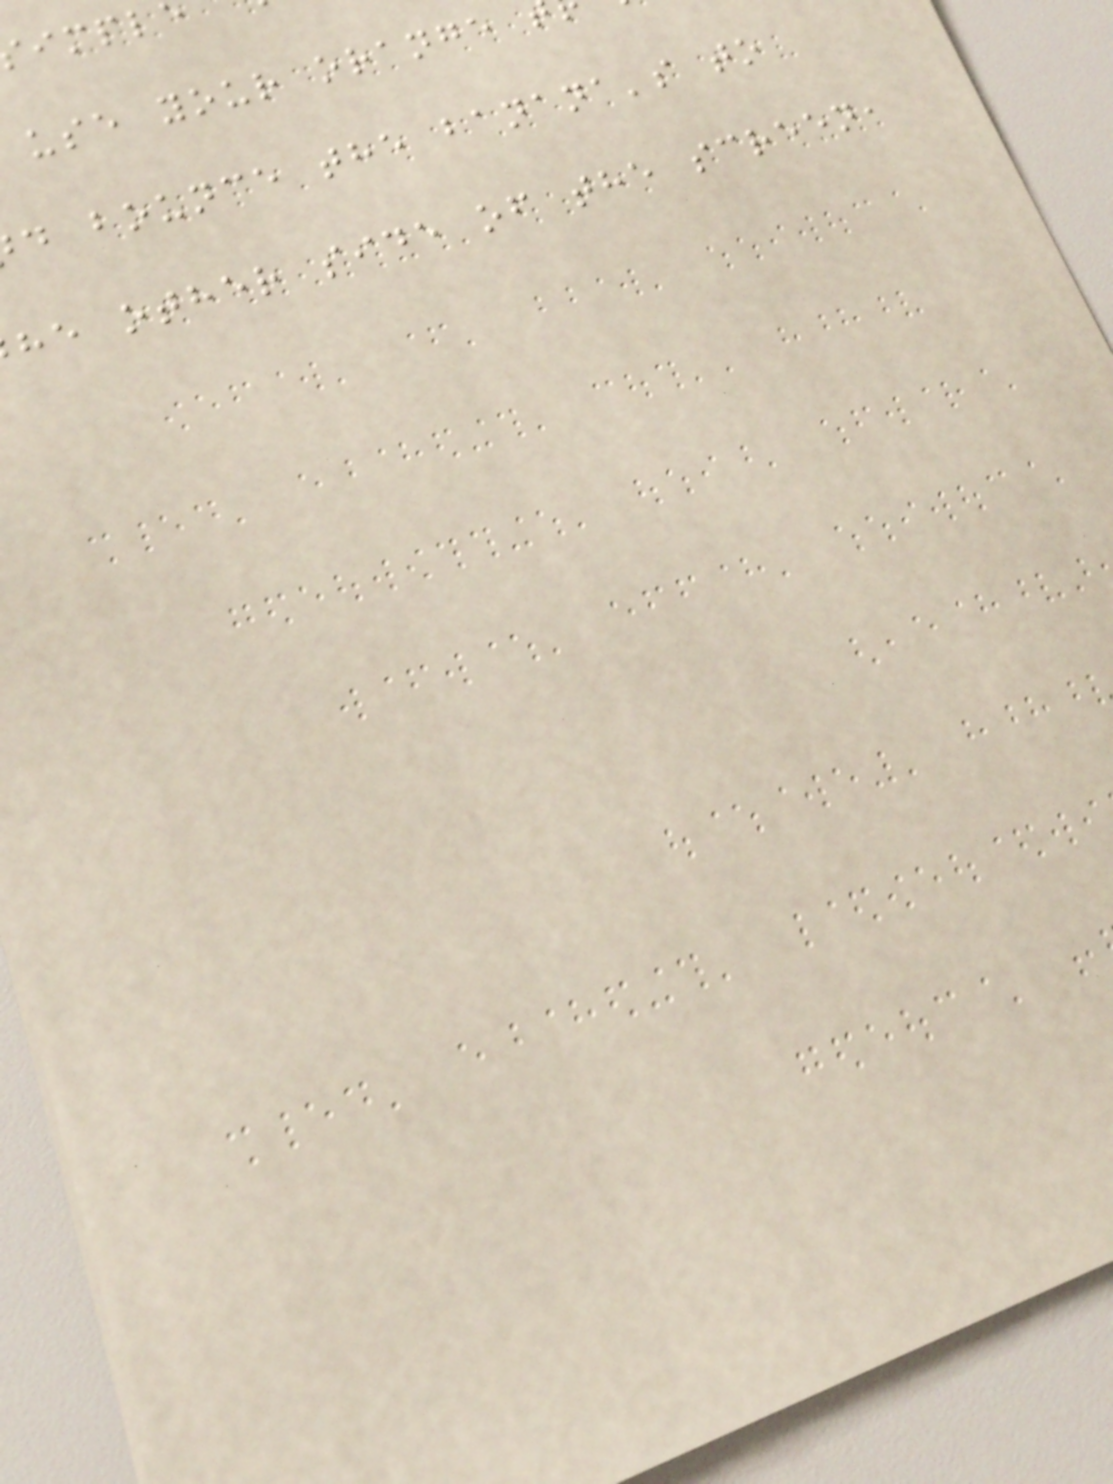use your orange
d bounce the banana's to
he other side of the screen,
